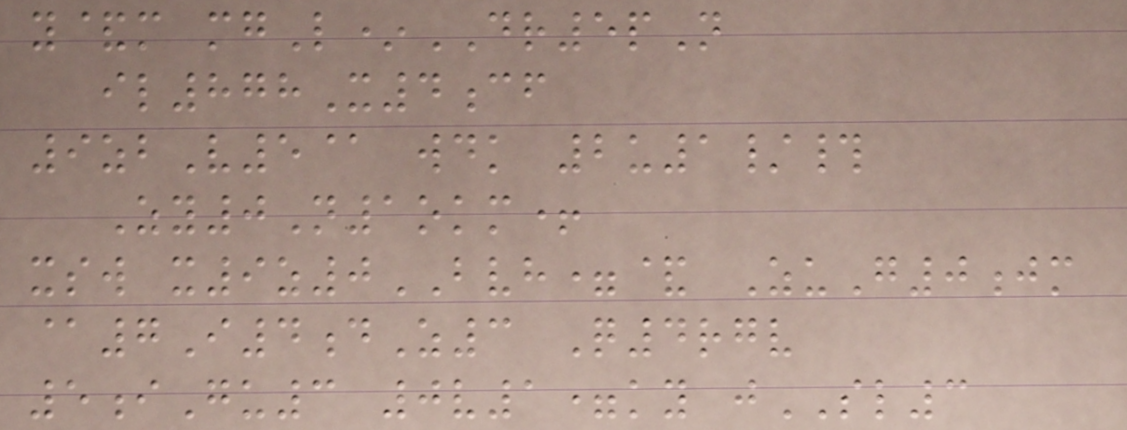y&m mgL*DR5pN
il878X4cf
9zbV5@ wdk 2u1/#
Zy0N1okm+
xsw x9z0BVH=& ZuG0jm
@7I4dZ3 Q4rgv
5iGu3 0v1=ky jSL3
